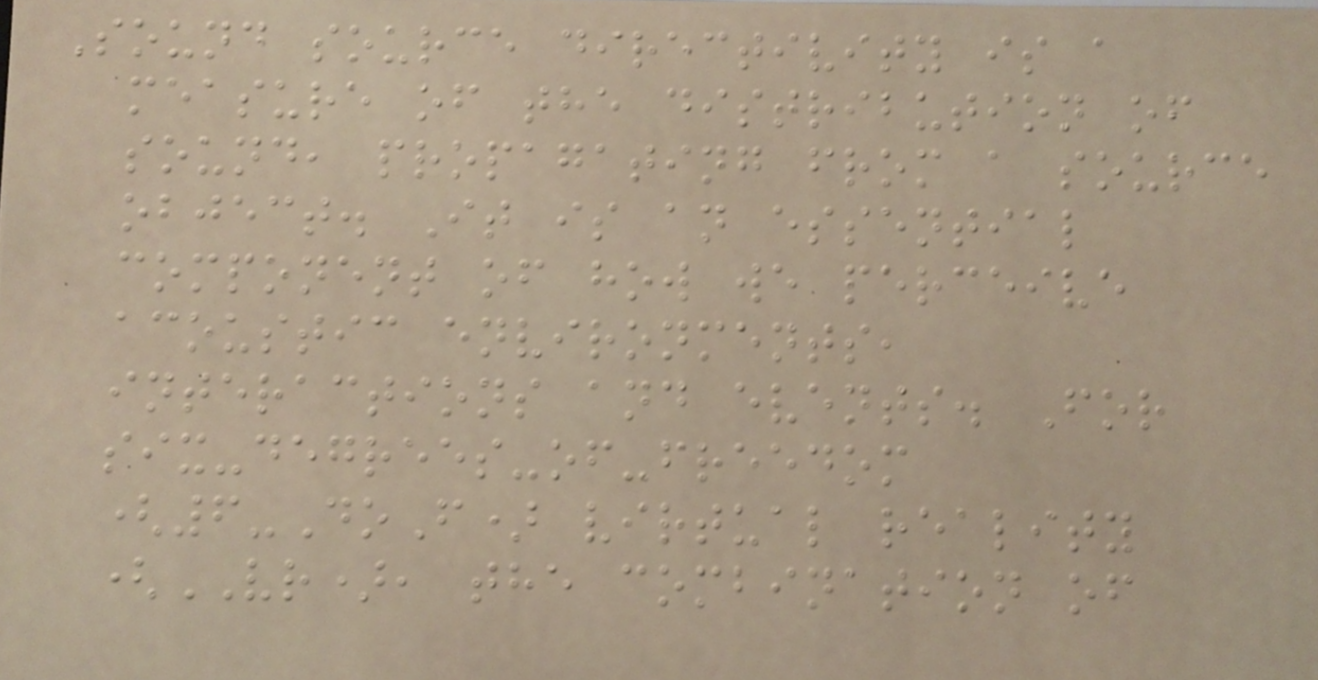Sound source directivity is a
measure of the distribution of
sound, propagating from a source
object. It is an essential
component of how we perceive
acoustic environments,
interactions and events. For
six-degrees-of-freedom
(6-DoF) virtual reality
(VR), the combination of
